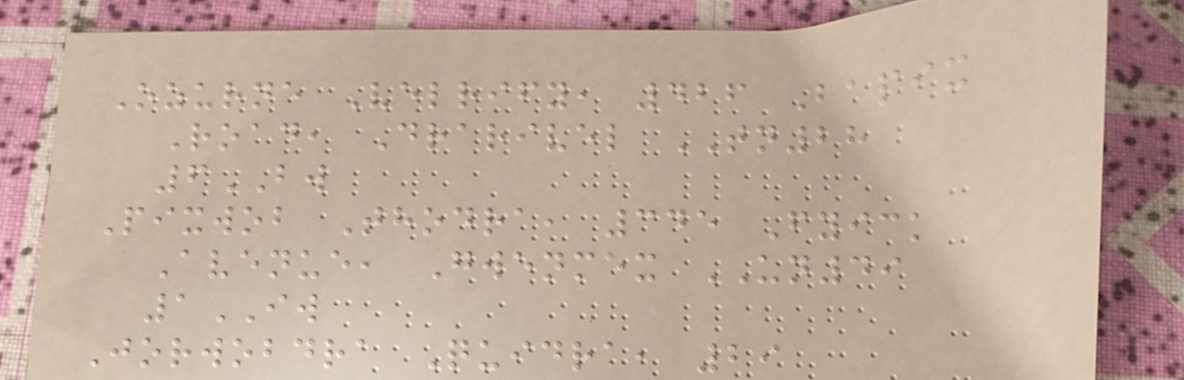Ozurne Velrify, 426 Bapix
Road, Drarivel TN28
6BW
Pixwob Thodra, 345 Fyick
Avenue, Gwenmex UN49
1IW
Jorwobdra Quidra, 29
